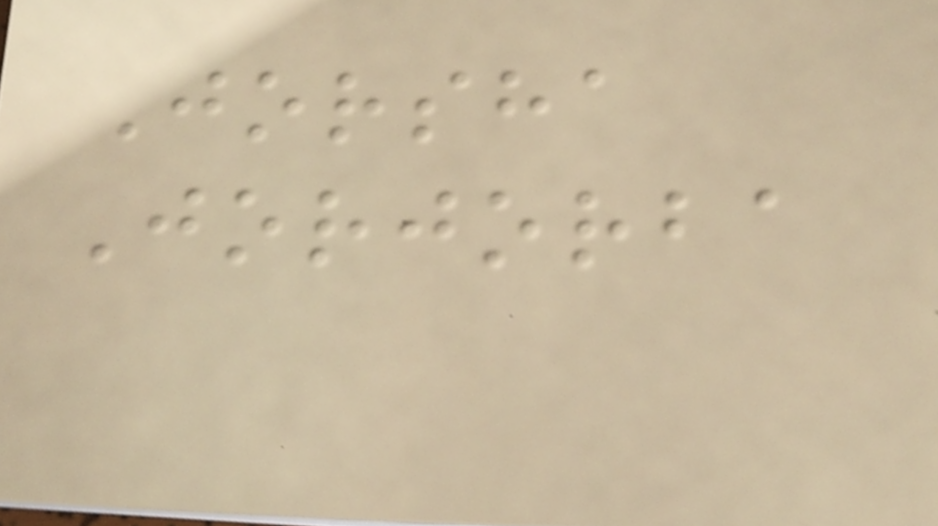Jorsha
Jorjorba
